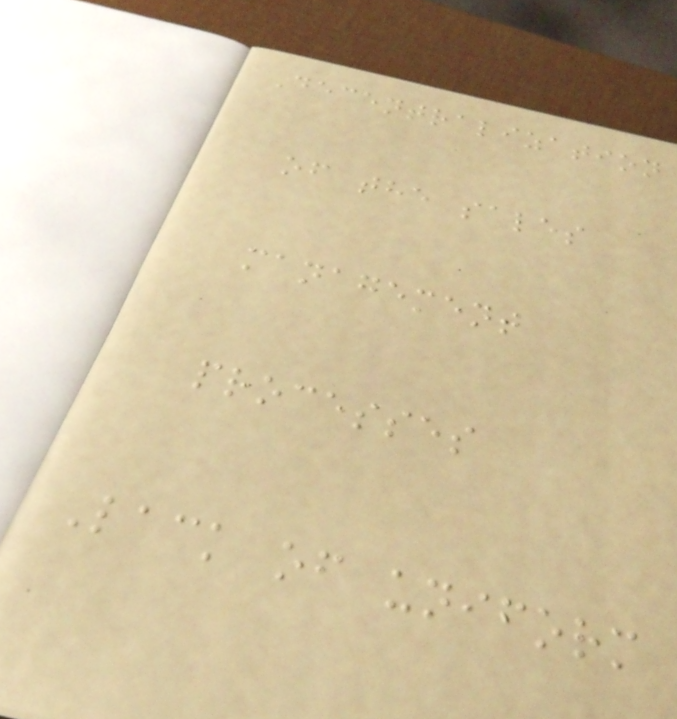Decentralization
of the sales
management
processes
Lack of uniform
